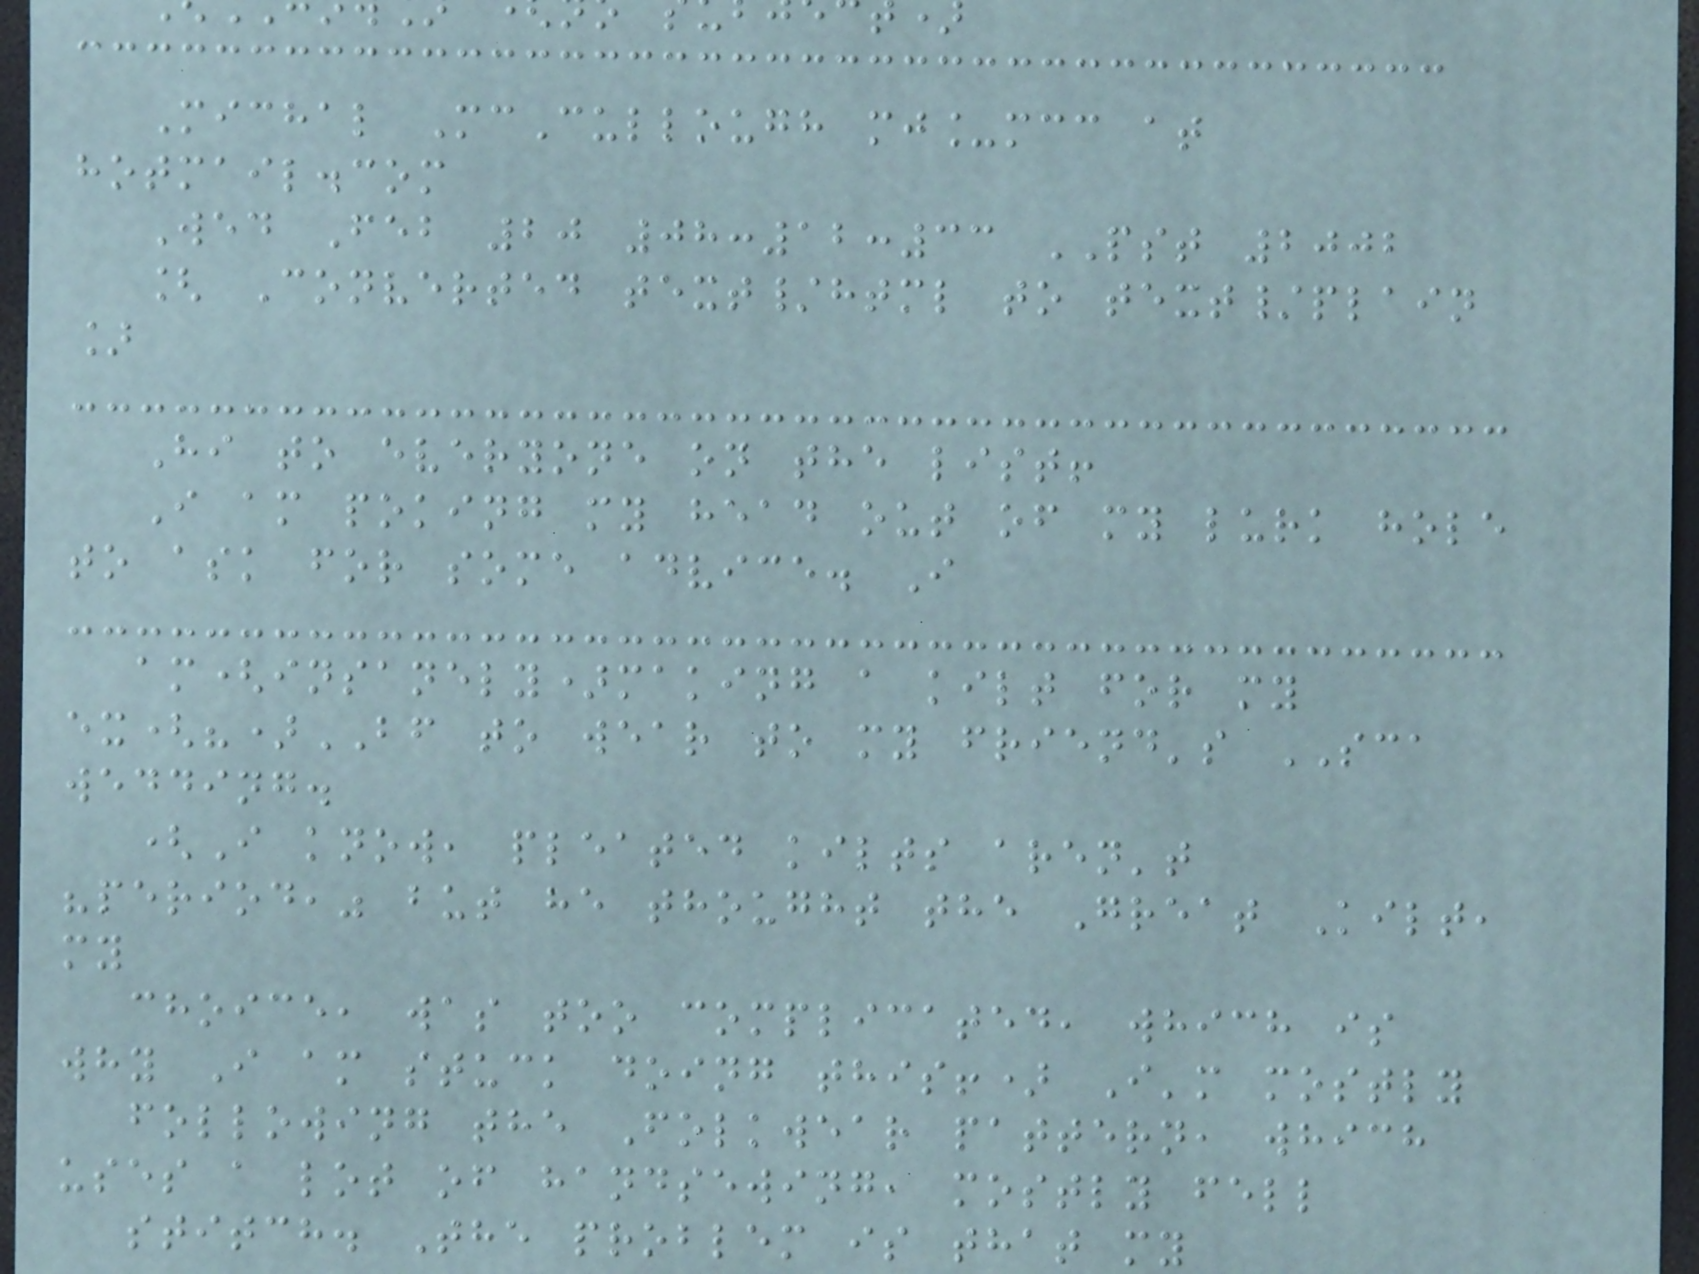Michal McCullough mj_mcc at
hotmail.com
Wed Feb 20 08:12:33 PST 2002
[ Converted text/html to text/plain
]
Hi to everyone on the list!
I am poking my head out of my lurk hole
to ask for some advice. I
am(insanely)making a kilt for my
ex(?)BF to wear to my friend's SCA
wedding.
(I know, pleated kilts aren't
"period," but he thought the Great Kilt,
my
choice, was too complicated, which is
why I am stuck doing this!) I'm mostly
following the Folkwear pattern, which
uses a lot of handsewing, mostly fell
stitch. The problem is that my
